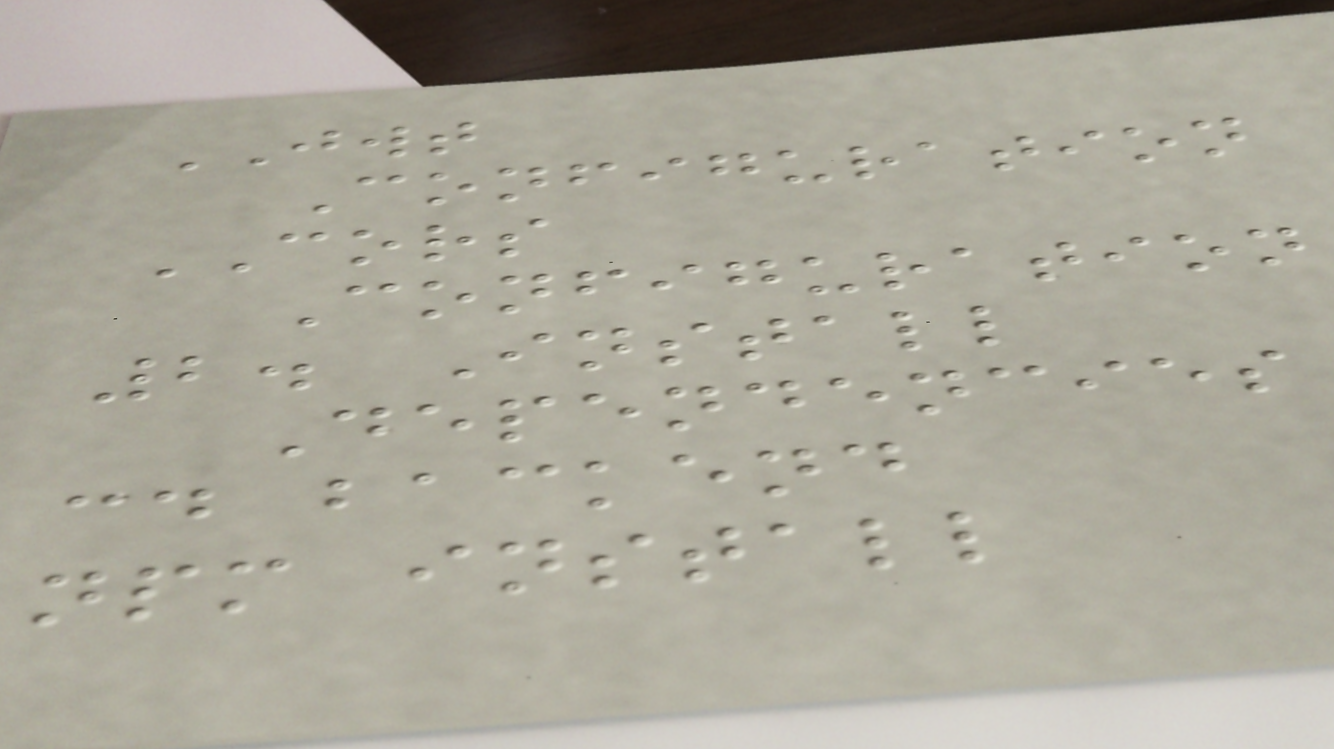JWT
Configuration
CORS
Configuration
2. Install
Dependencies
cd backend
npm install
